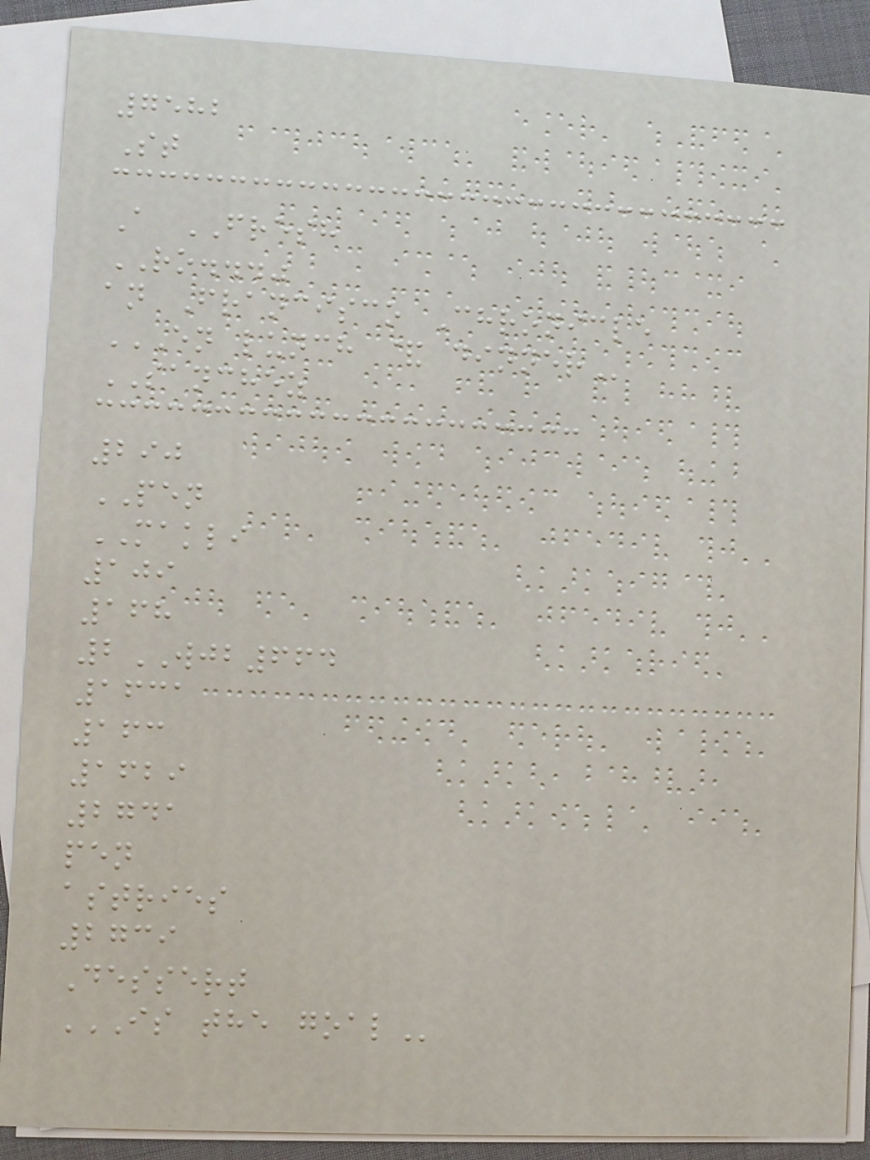7582
St
A FRESH
RO..."
an Francisco Chronicle
EN LUNCH & DINNER
SANCHEZ
290
PEN
MAKLI
109
168
2WJB664
1631
163
1629
2741
pen
astries
2739
Dessert
IS THE GOAL
